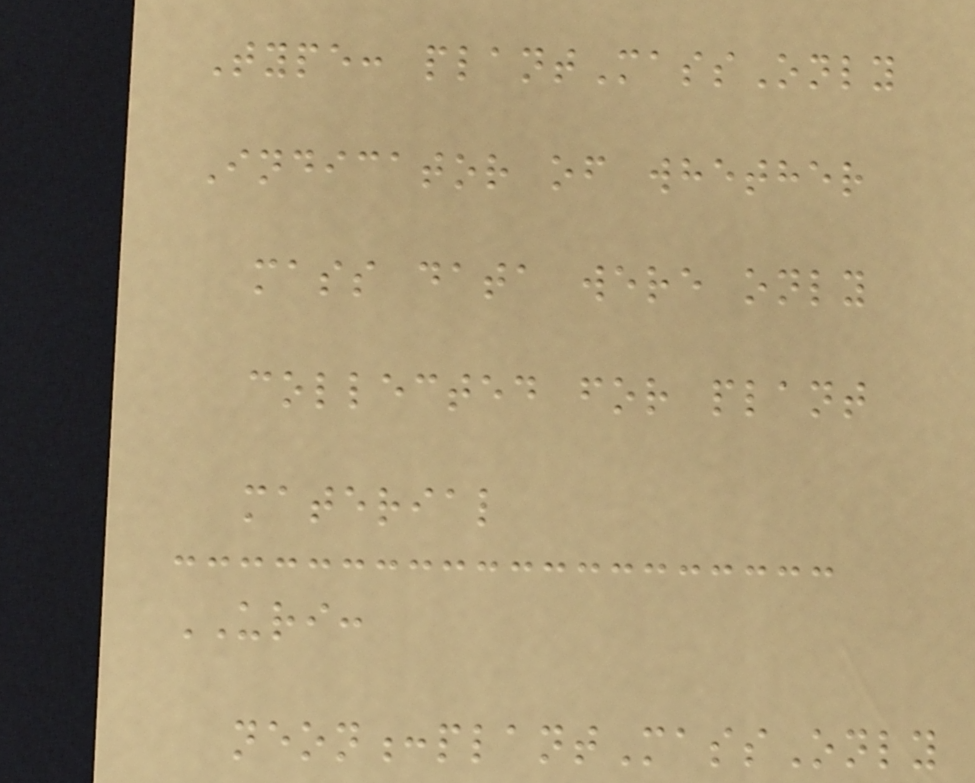Type: plantMassOnly
Indicator of whether
mass data were only
collected for plant
material
URI:
neon:plantMassOnly
